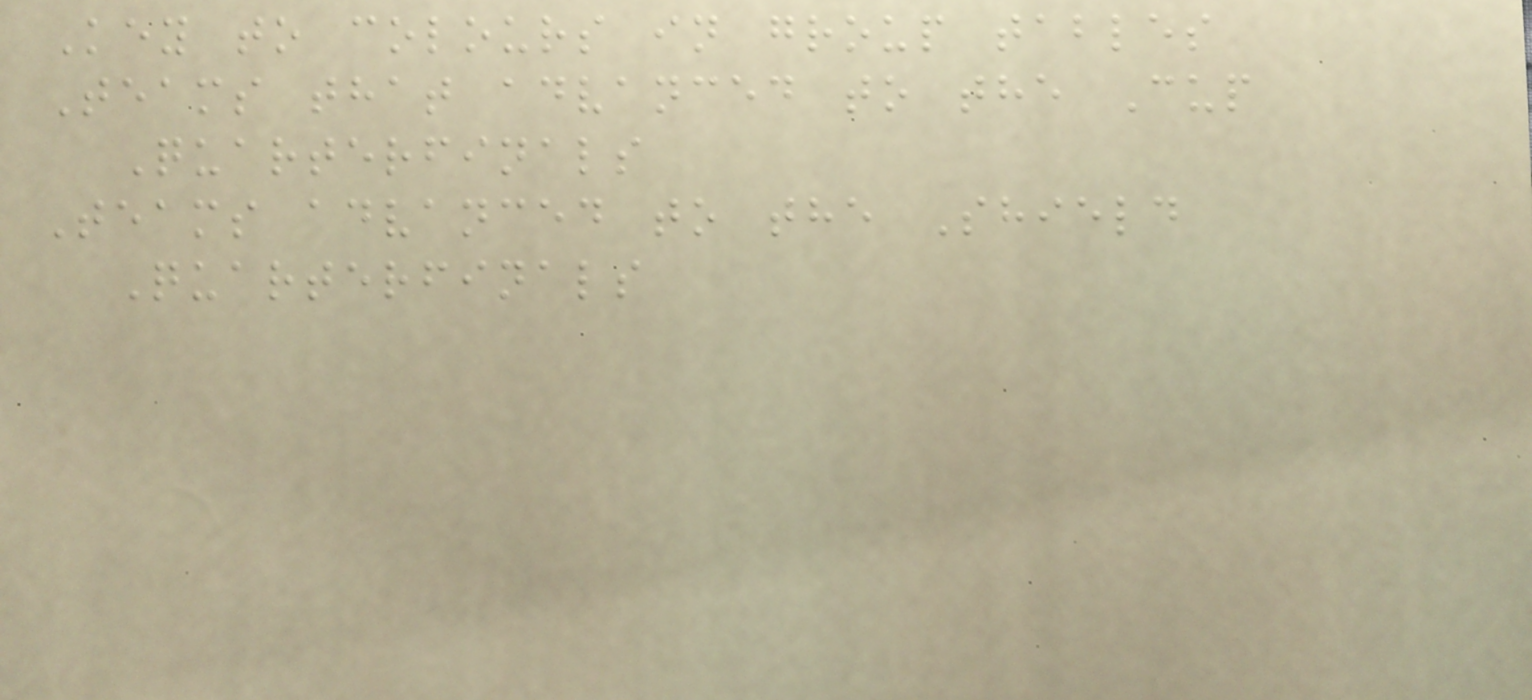Key to colours in group tables
Teams that advanced to the Cup
Quarterfinals
Teams advanced to the Shield
Quarterfinals
